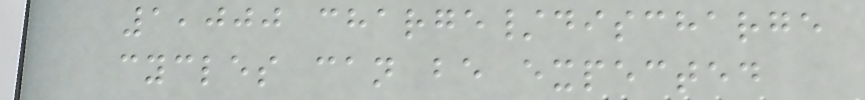1,000 charge/discharge
cycles can be expected
